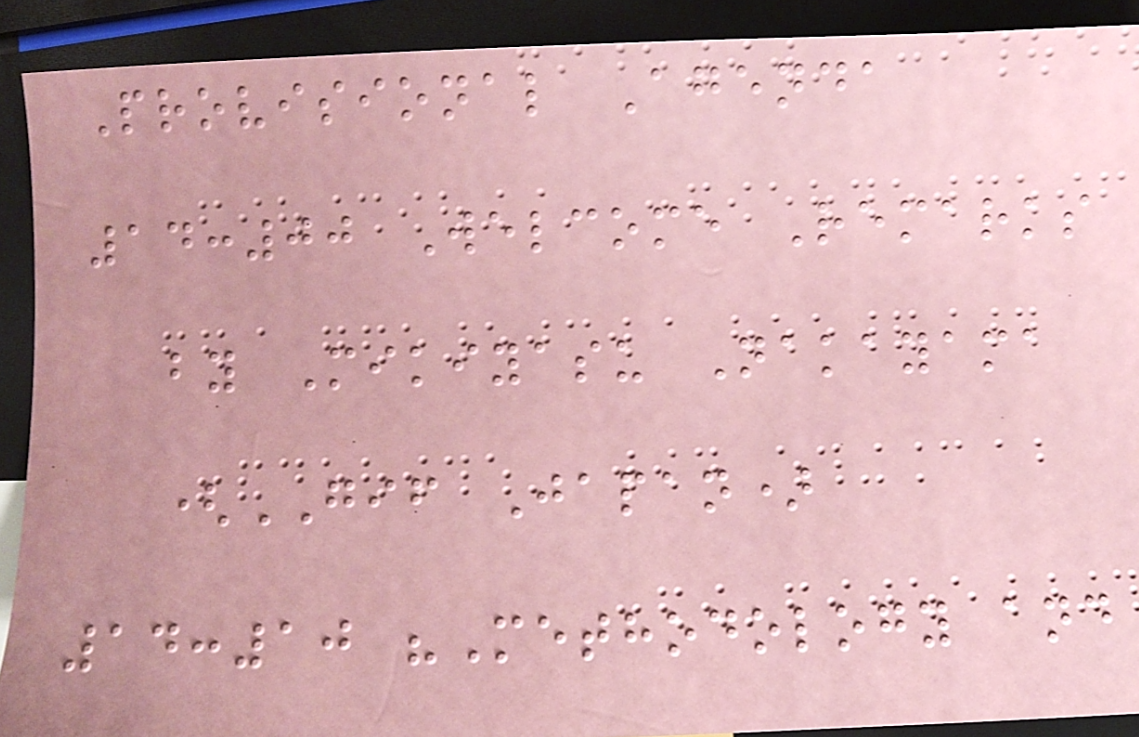Provisional Agenda
14:00 Welcome Remarks
by Mikiyasu Nakayama
(GIF Japan)
14:10 "Methodology and
